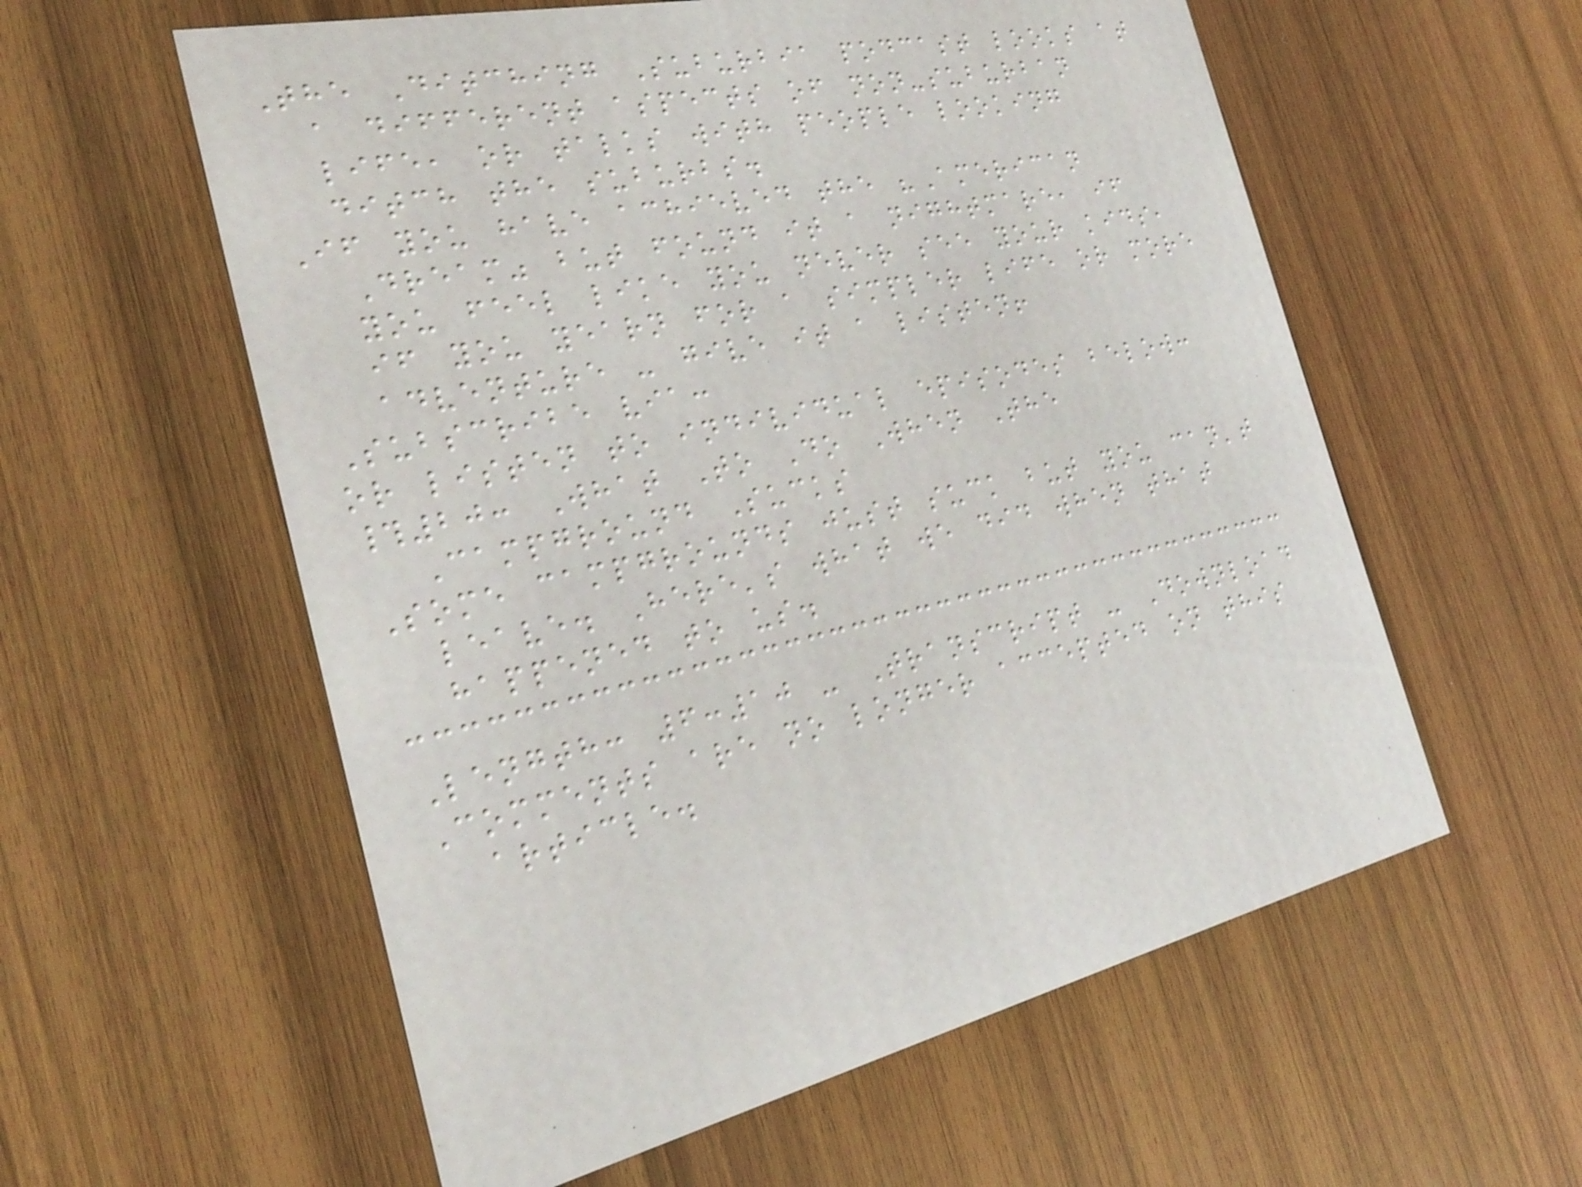The Ditching Suburbia podcast looks at
a different aspects of non-suburban
life, or talks with people looking
ditch the suburbs.
If you have achieved the "American
Dream" but found it a nightmare, if
you feel like you never see your kids,
if you yearn for a simpler life or more
adventure - give it a listen!
Subscribe via:
or listen to individual episodes below:
#20: What To Do When The
Campground Sucks
Some campgrounds just suck but you can't
leave. Here's what we did when that
happened to us.
Length: 6:10 - Transcript - Download
Comments are no longer accepted on this
article.
